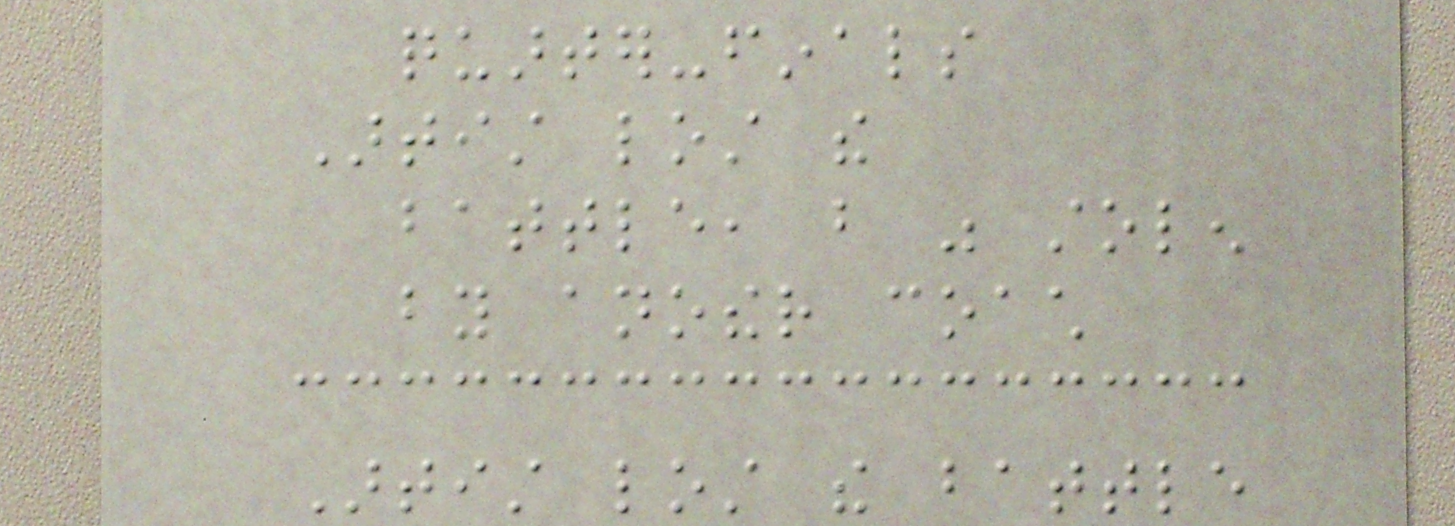quarter-finals
Artist lost the
battle, but was stolen
by another coach
Artist lost the battle
